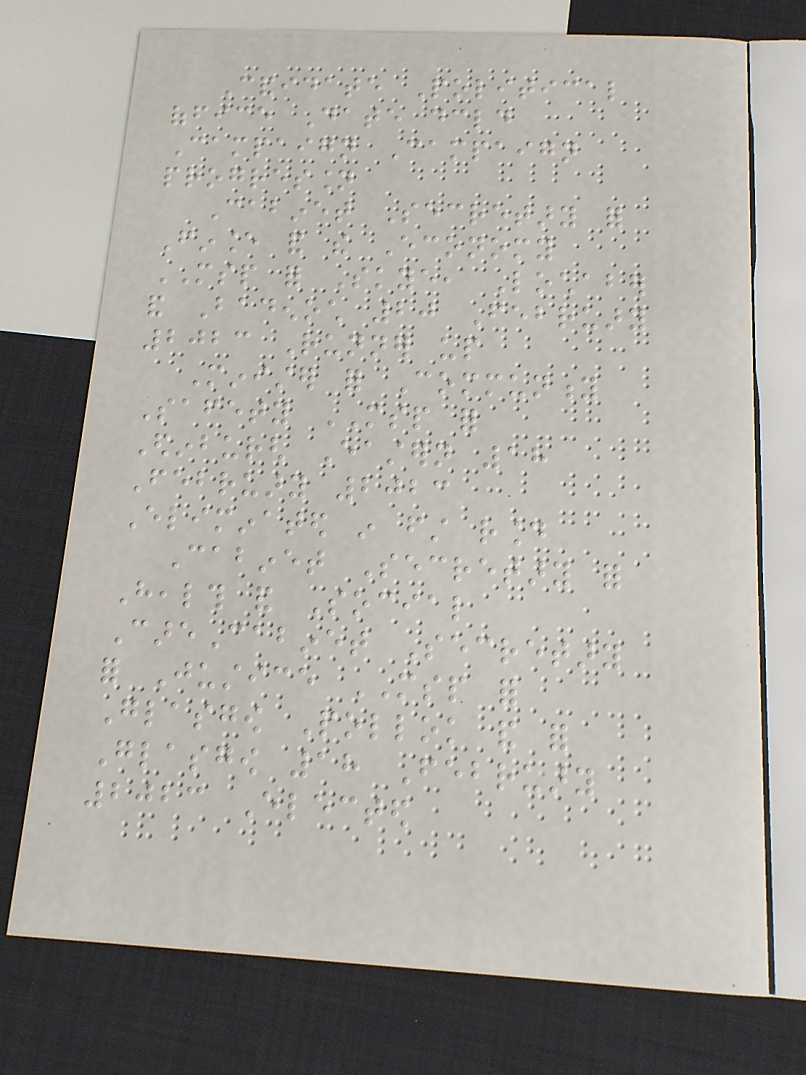Candidate Political
office Date declared
Campaign Campaign
progression
Cabinet Secretary for
Finance and the Economy
MSP for Skye, Lochaber
and Badenoch 20 February
2023 Runner up
Minister for Community
Safety MSP for
Edinburgh Eastern 18
February 2023
Eliminated in first round
Cabinet Secretary for
Health and Social
CareCabinet Secretary
for Justice MSP for
Glasgow Pollok and for
Glasgow 18 February
2023 Elected
